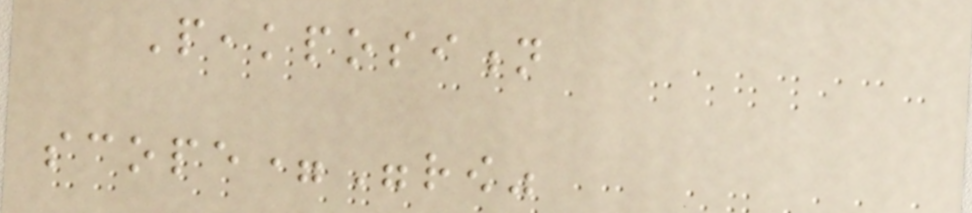Peakposition
scope="row"
